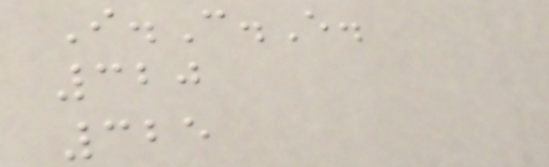I.C.E.
320
325
